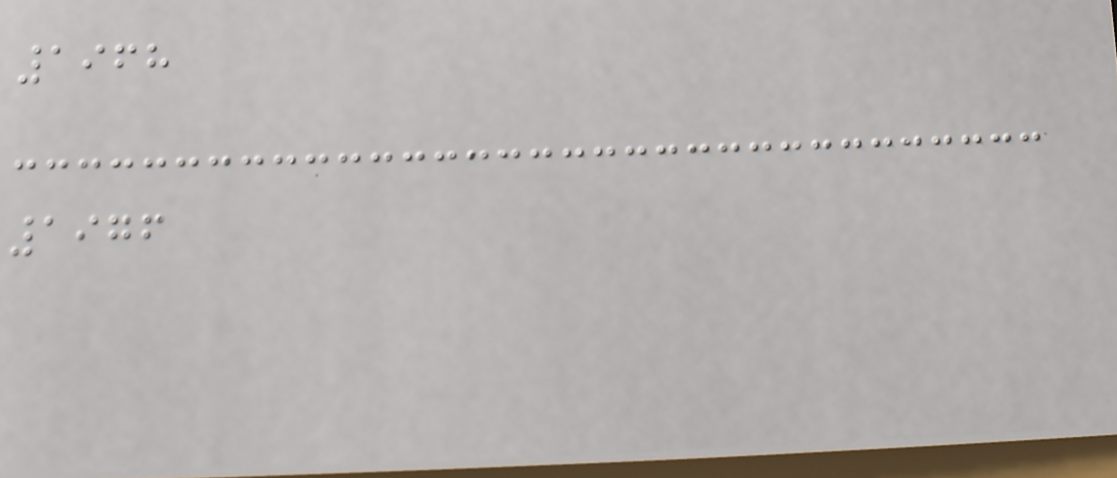1968
1976
